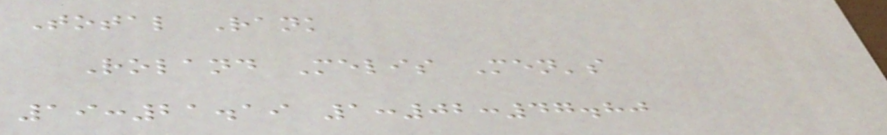Total Rank
Roland Melis Men's
19:21.19 1:02:47.80
